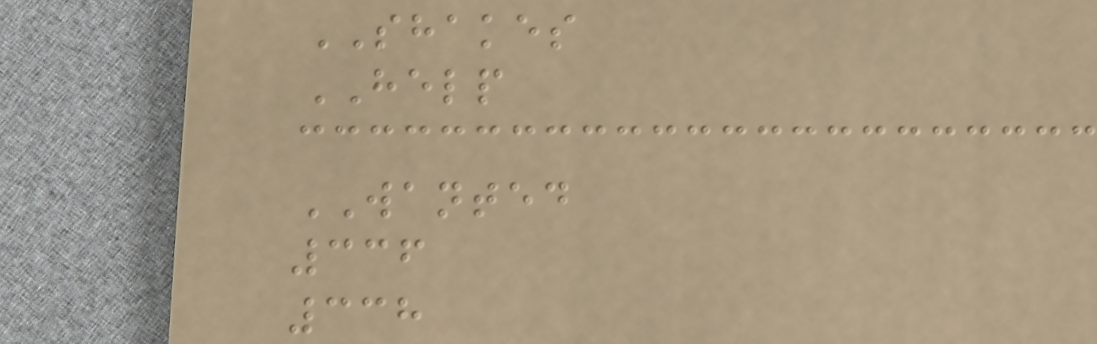SHAKES
HELP
WANTED
336
338
